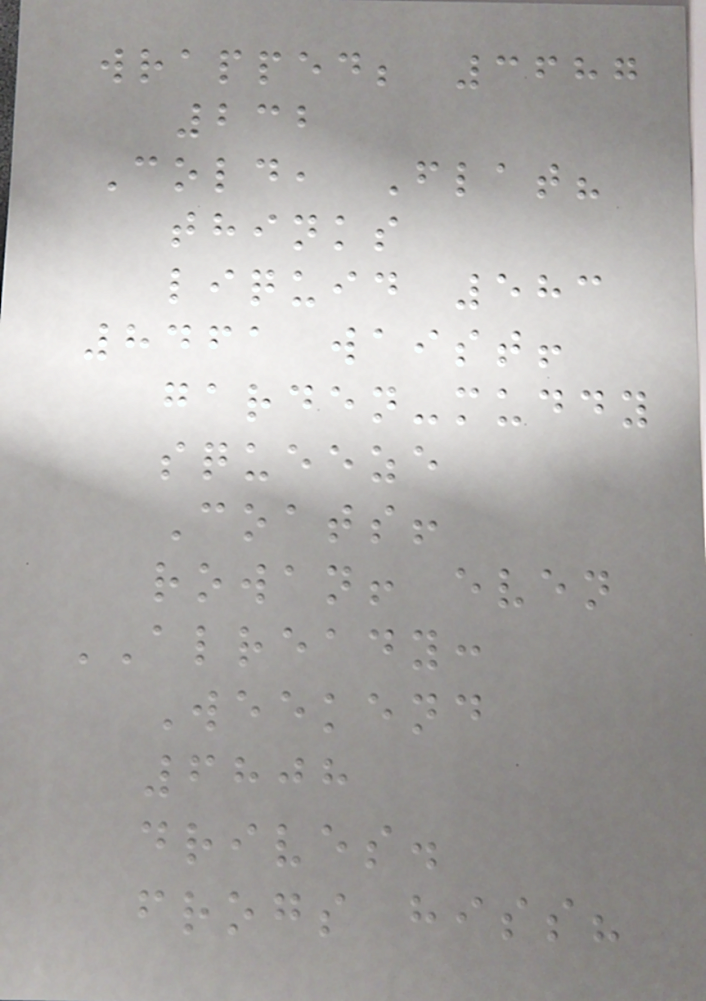wrapped; 3687
232
Cold, Flat?
thinks
liquid 583
8461 waist!
garden-muddy
squeeze
Coats!
rowan! even
ALREADY:
Weekend
6808
drives.
frogs hiss?
